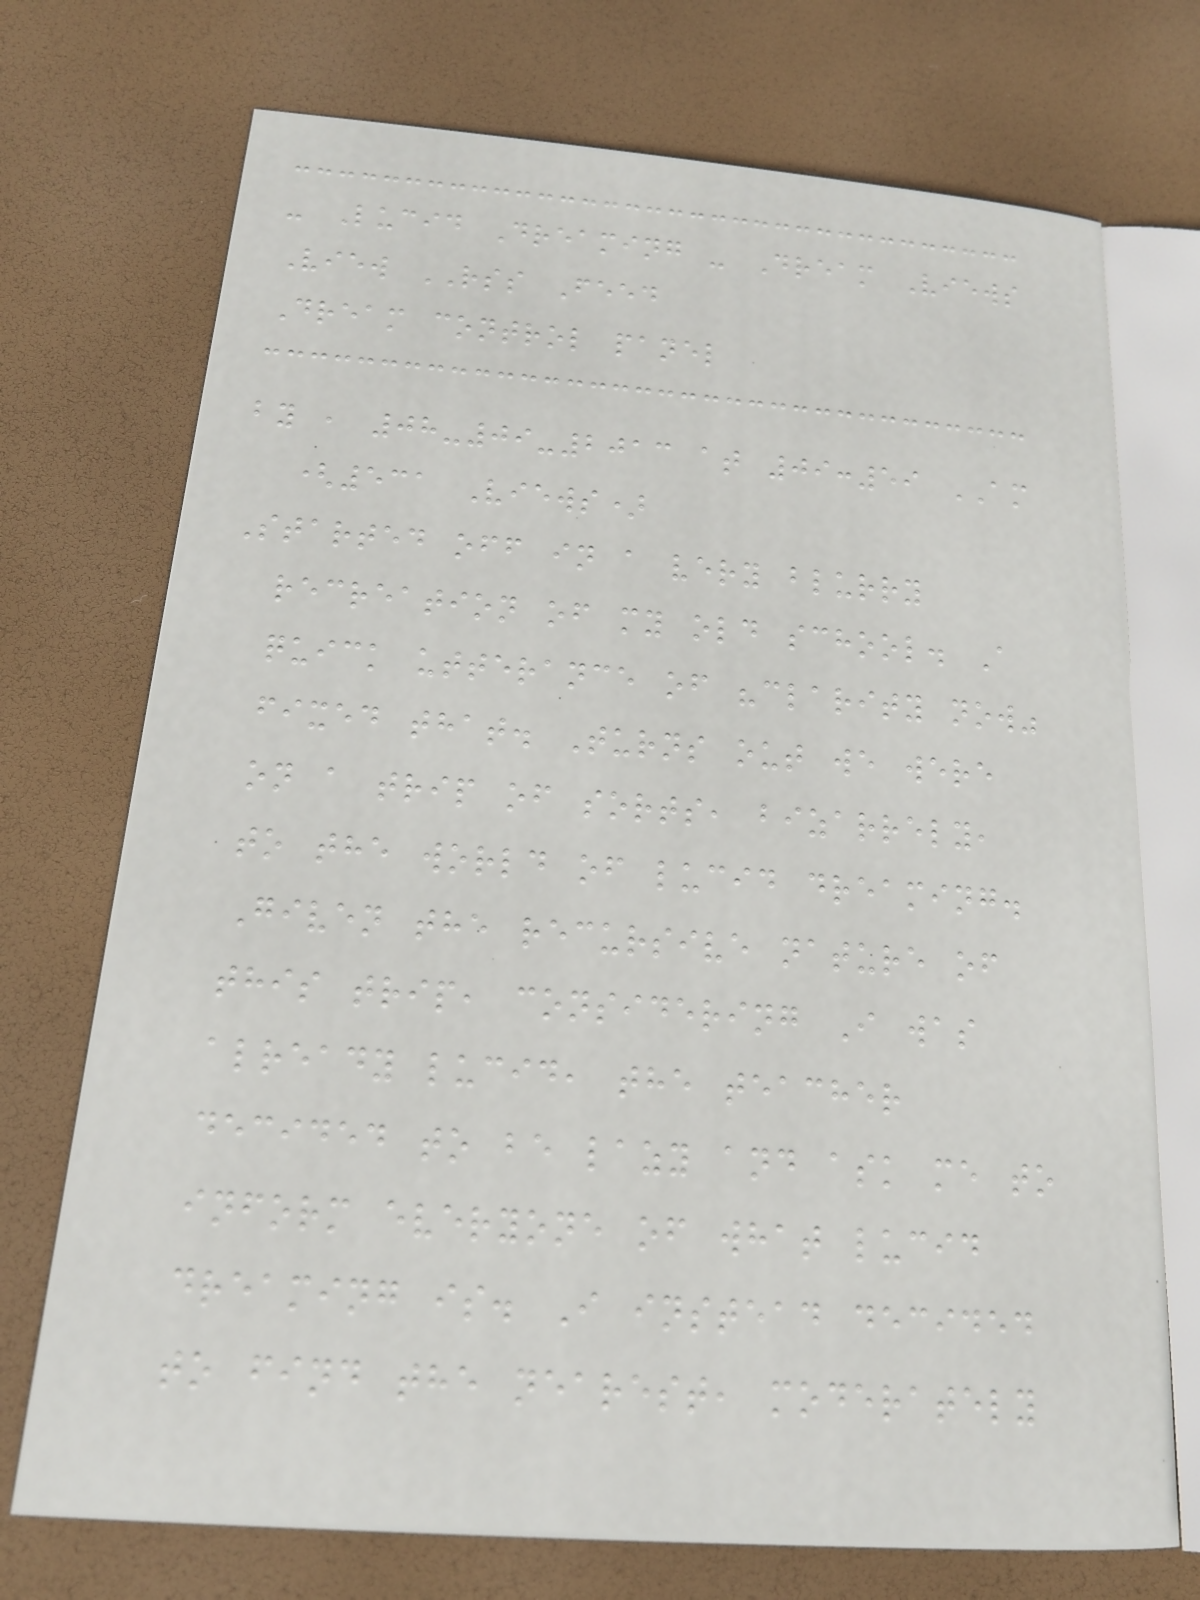- Lucid Dreaming - Dream Views
View RSS Feed
Dream control panel
by , 08-09-2013 at 09:59 AM
(531 Views)
Started off in a very blurry
recreation of my old school. A
quick utterance of "clarity now"
fixed that. Turns out we were
on a trip of sorts, bizarrely,
to the world of lucid dreaming.
Given the recursive nature of
this trip, considering I was
already lucid, the teacher
decided to be lazy and ask me to
inform everyone of what lucid
dreaming is. I instead decided
to find the nearest, moderately
